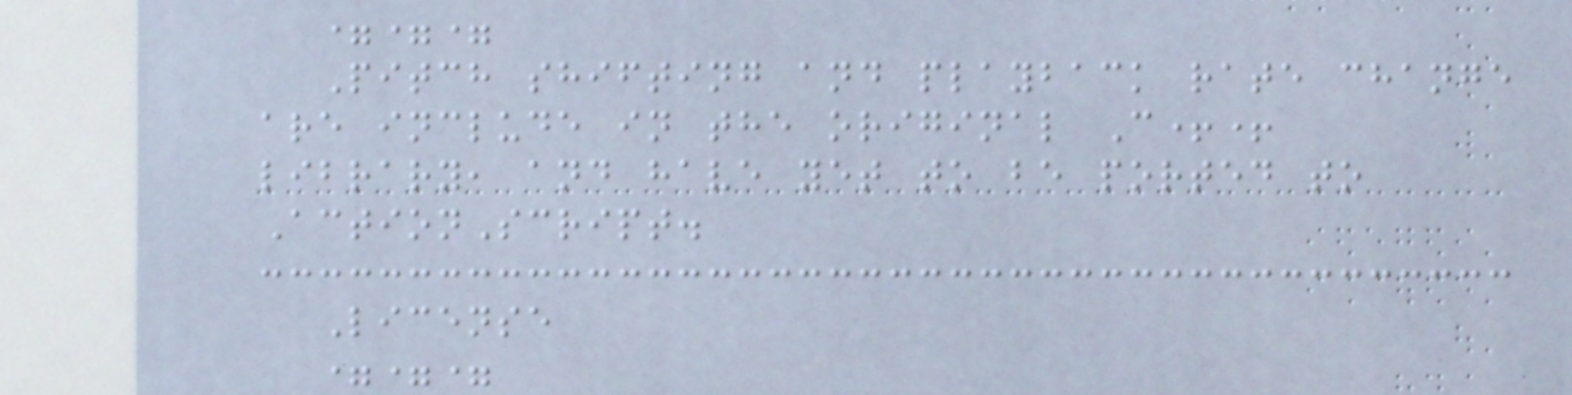===
Pitch shifting and playback rate change
are include in the original C++
library, and have yet to be ported to
ActionScript.
License
===
